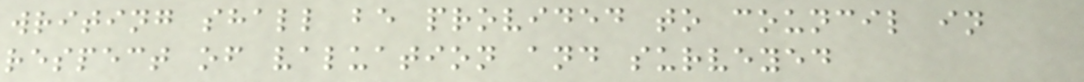writing shall be provided to council in
respect of valuation and surveyed
